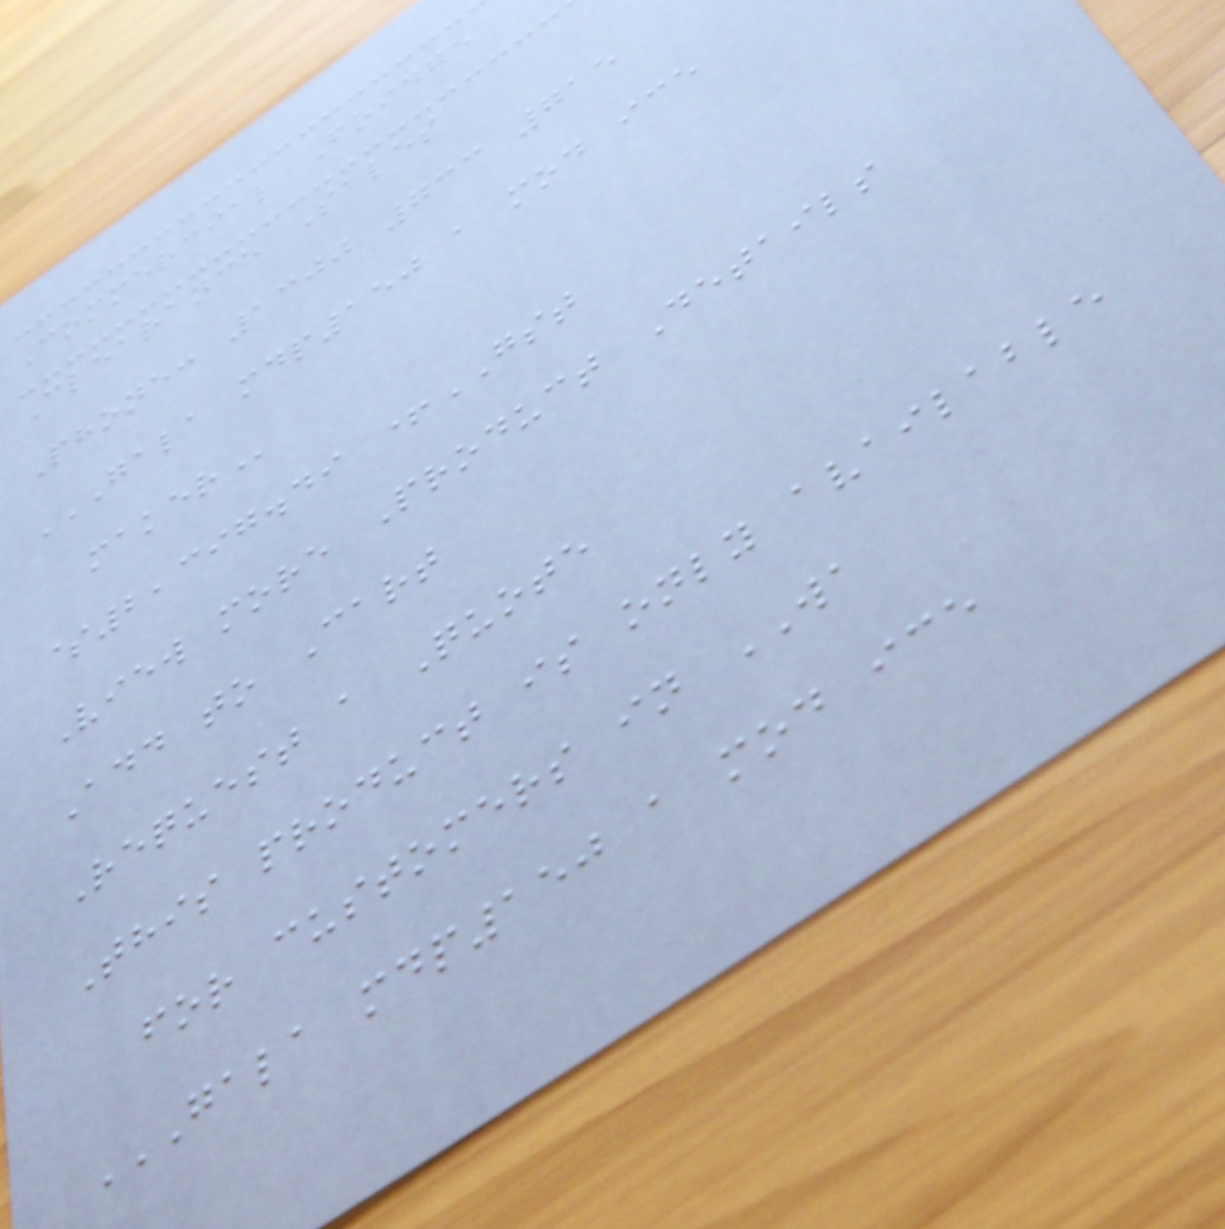Commercial Fridge
Clearance Sales
Phone: 1300 733 715
GALA MDP150 A MOD ICE
MAKER
$2,397.49 +GST
View more Product Details
Add to Cart
Request a Quote
This product is only available
for customers in WA
GALA MDP150 A MOD ICE
